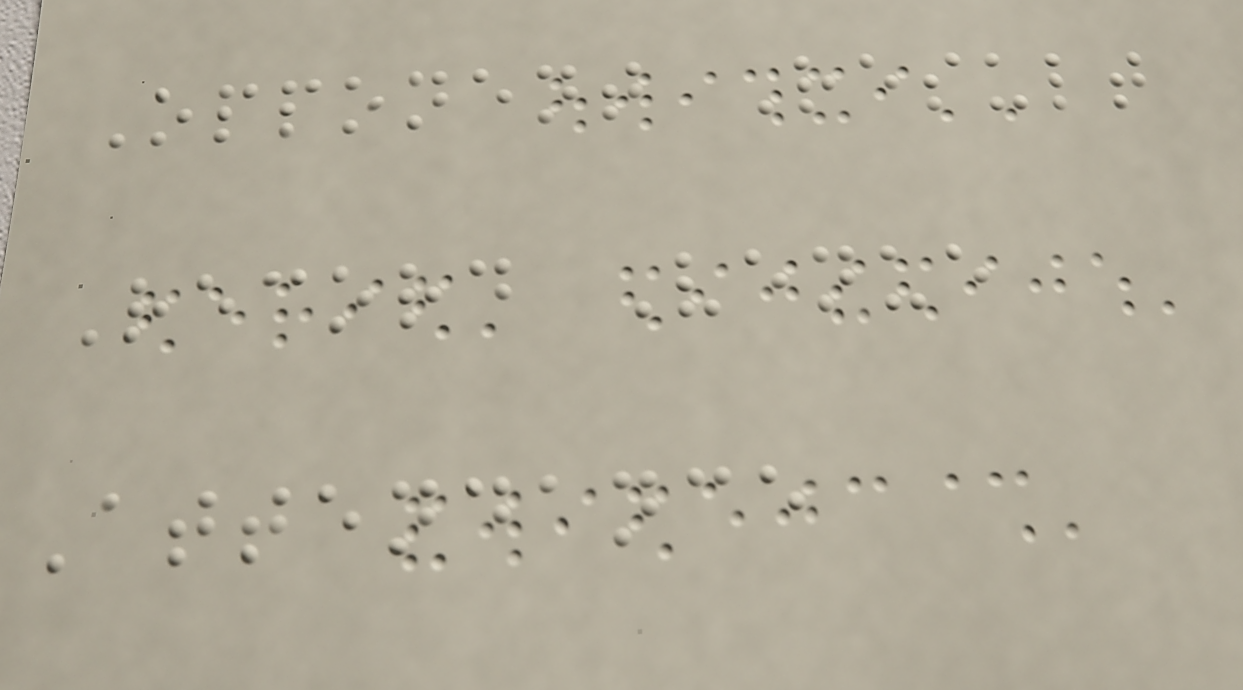Opponent Result
Record Venue
Attendance
